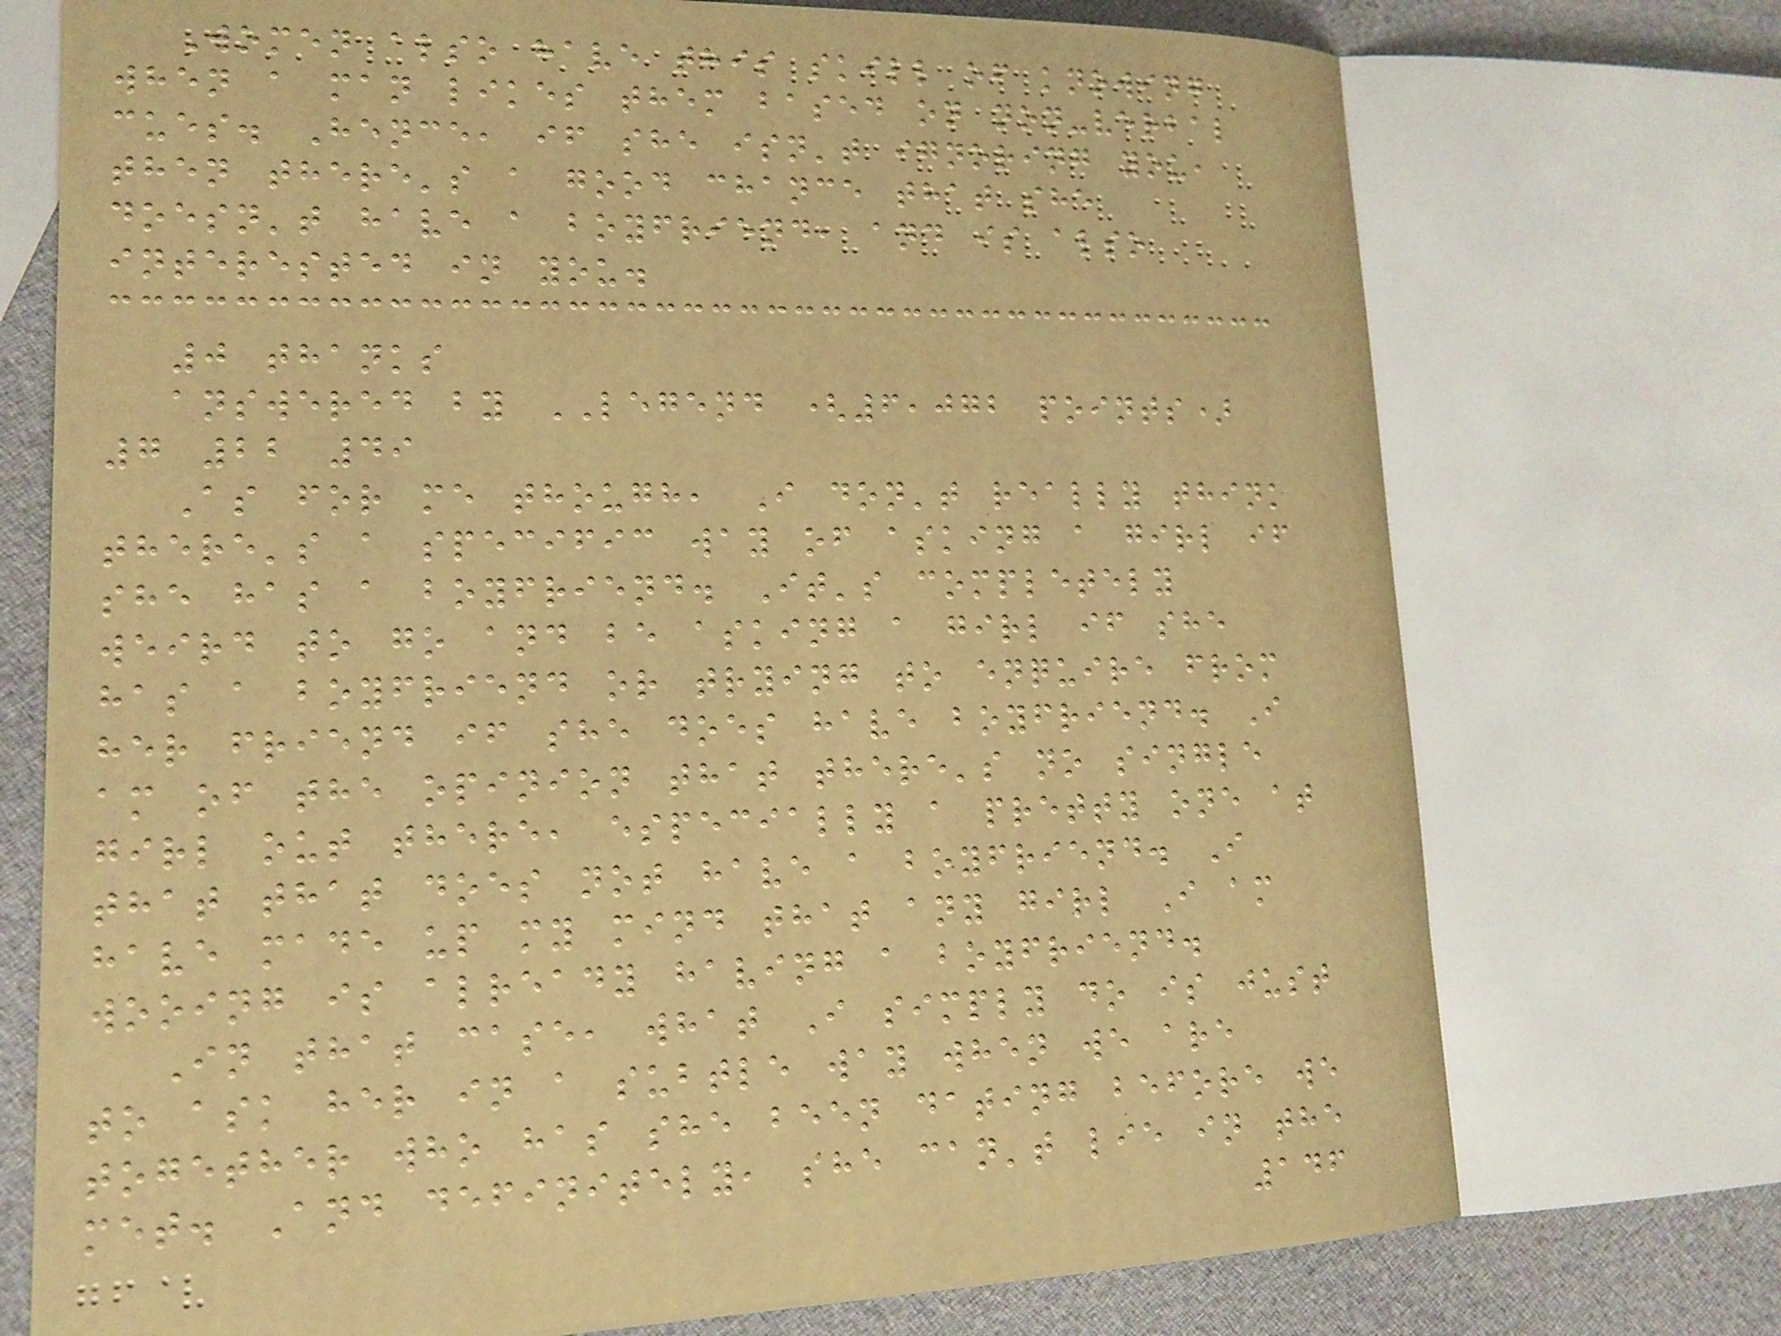Women also have this skill of knowing
when a man likes them based on non-verbal
cues. Hence, if she isn't ignoring you,
then there's a good chance that she
doesn't have a boyfriend, and is also
interested in you.
0 thanks
answered by LEGEND (6,072 points)
7 22 49
As for me though, I don't really think
there's a specific way of asking a girl if
she has a boyfriend. It's completely
weird to go and be asking a girl if she
has a boyfriend or trying to enquire from
her friend if she does have boyfriend. I
am of the opinion that there's no single
girl out there, especially a pretty one at
that that does not have a boyfriend. I
have made up my mind that any girl I am
wooing is already having a boyfriend.
In that case, what I simply do is just
to ask her in a subtle way when we are
together who has she been dating before we
met. And definitely, she can't lie in the
146
